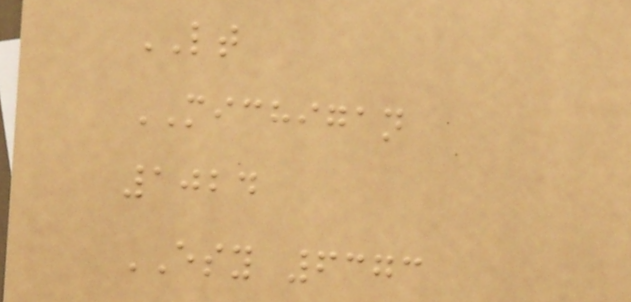LT
MICHIGAN
1024
ESY 6373
